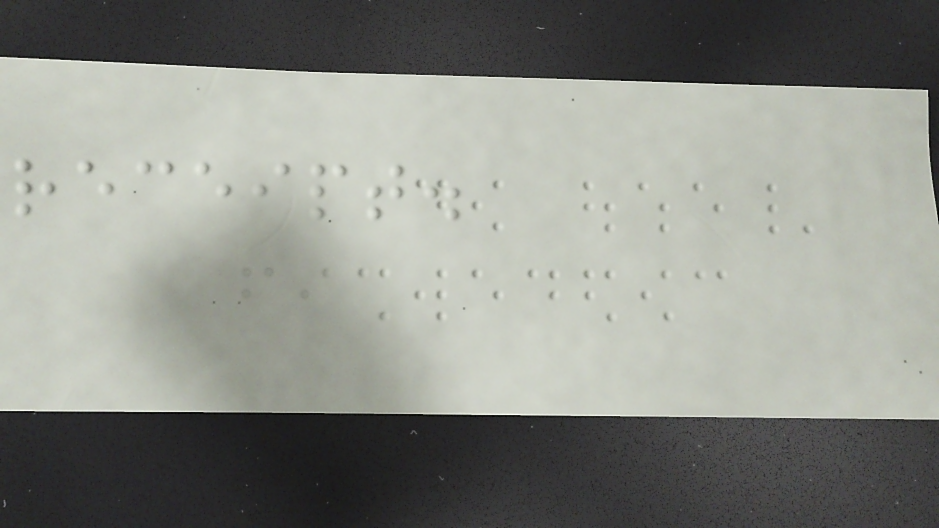receipt.
